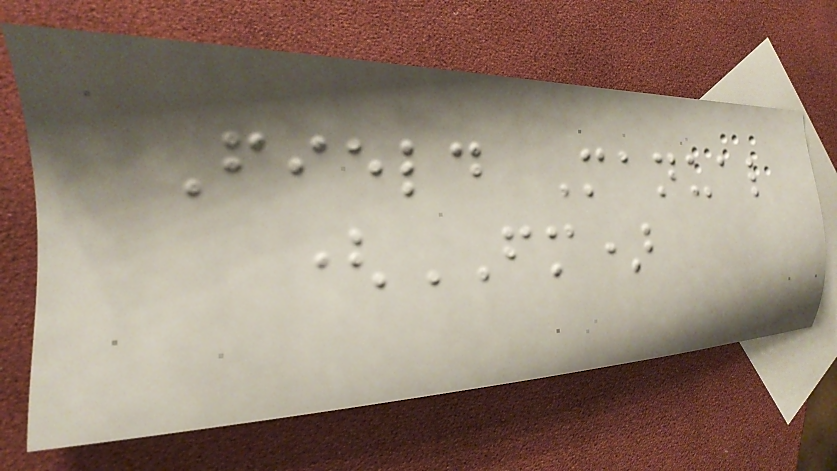Field Manual
(FM)
